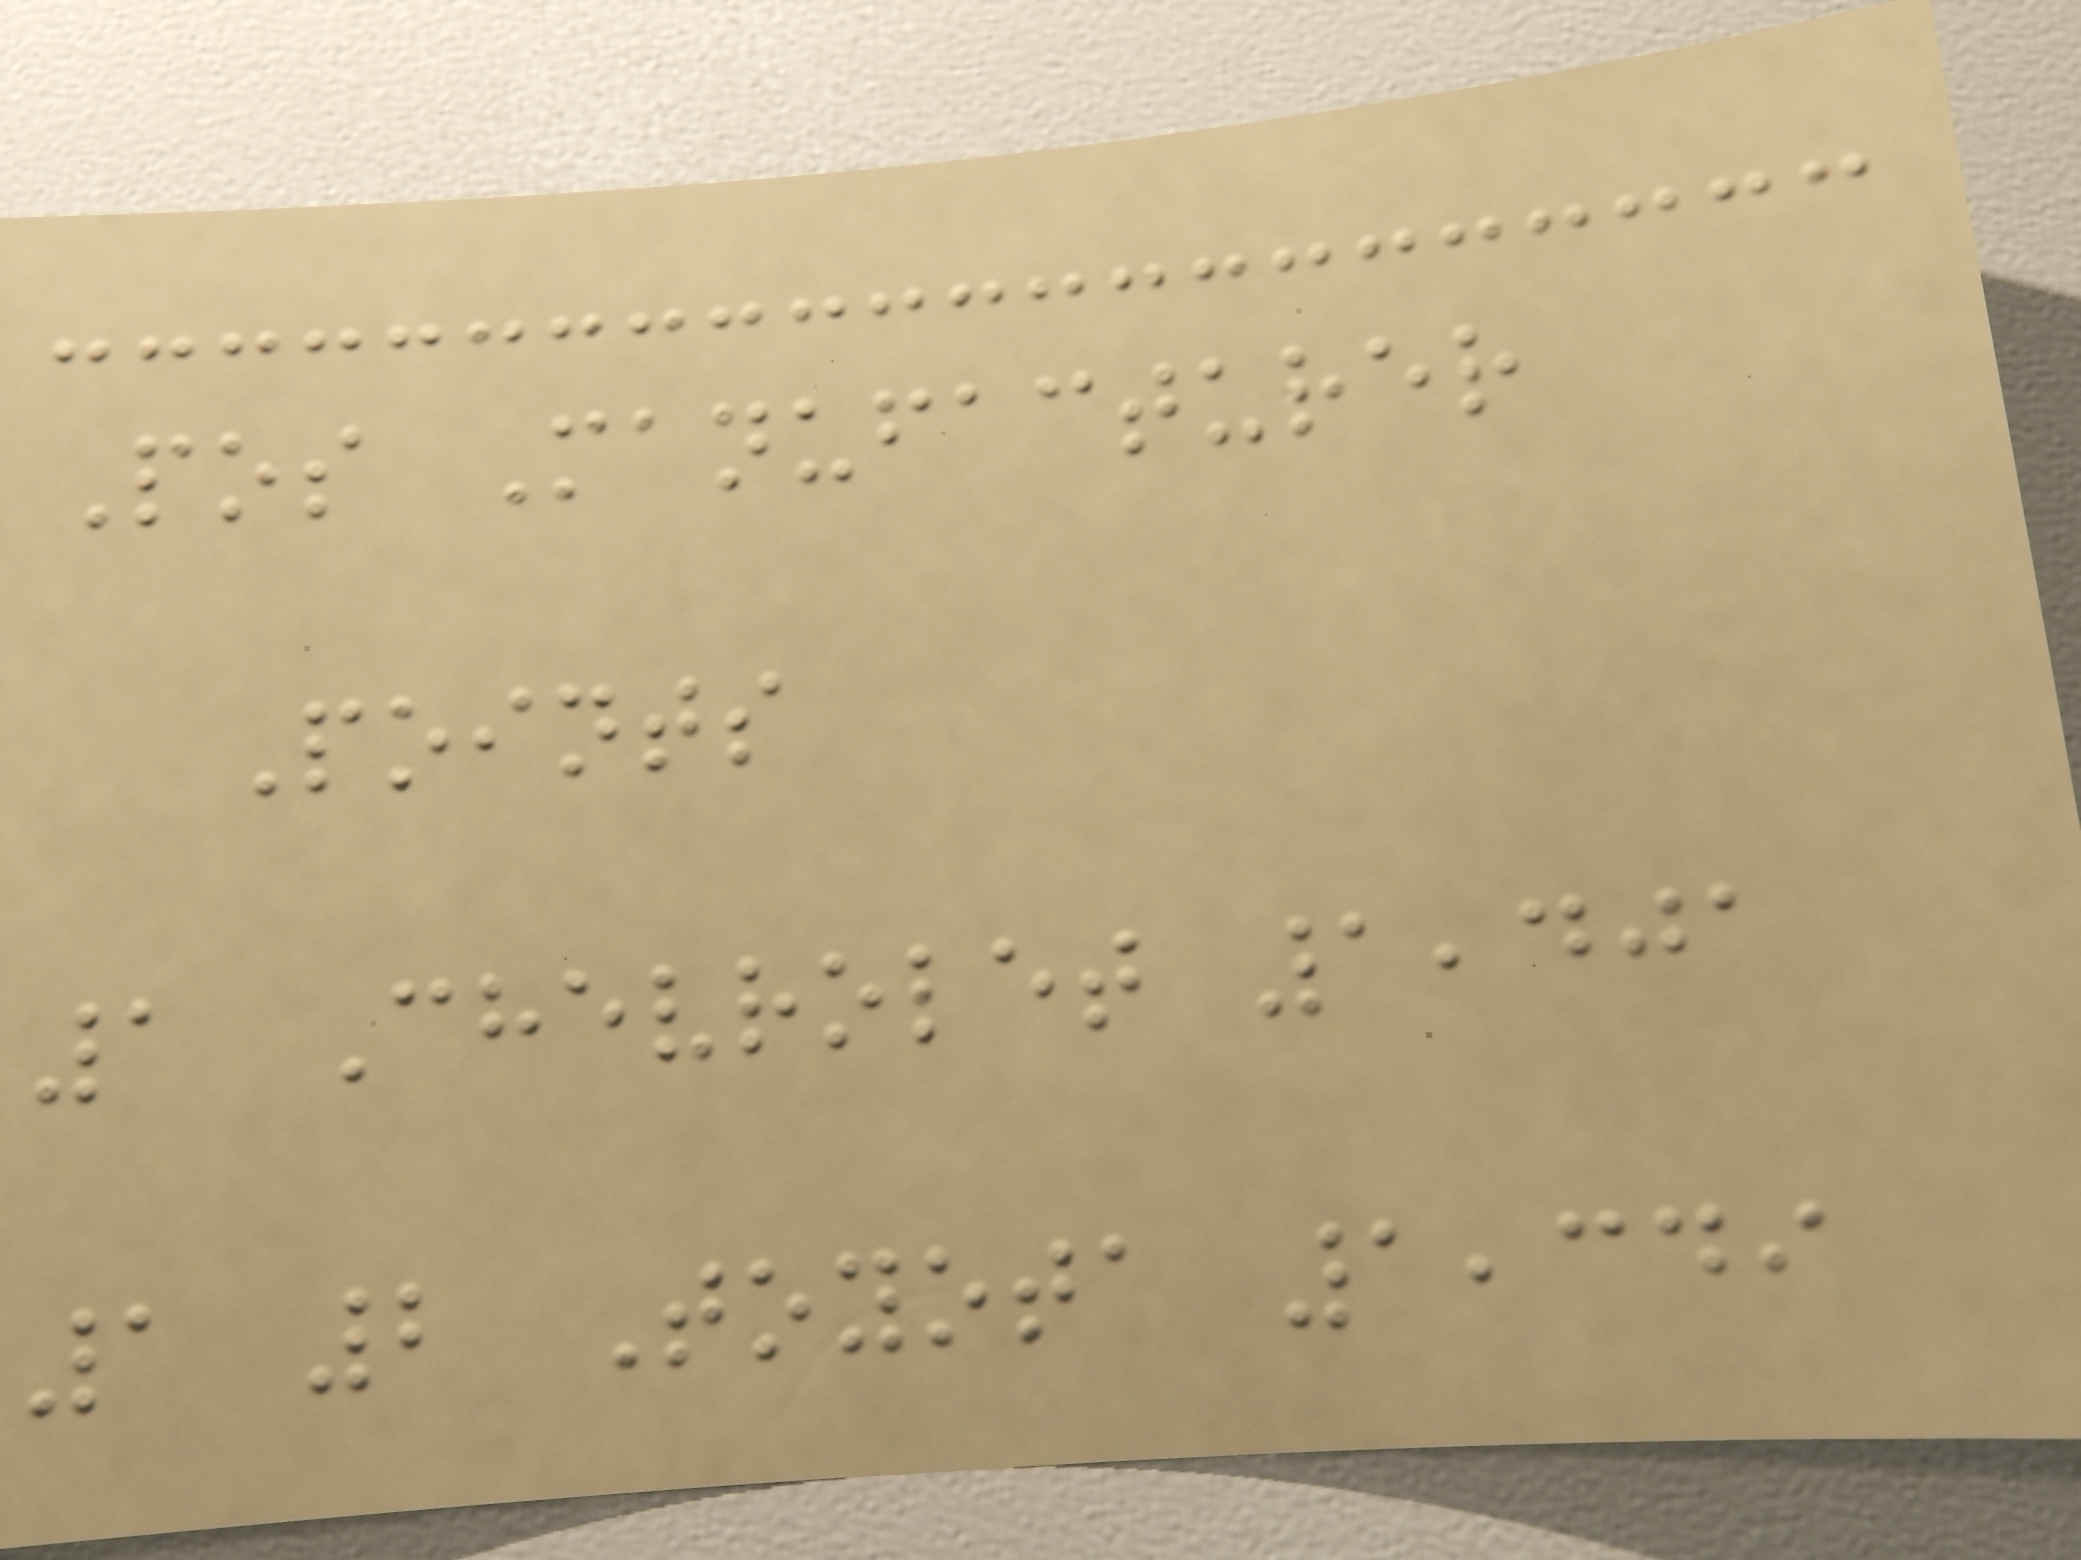Pos Manufacturer
Points
1 Chevrolet 1,401
1 2 Toyota 1,349
